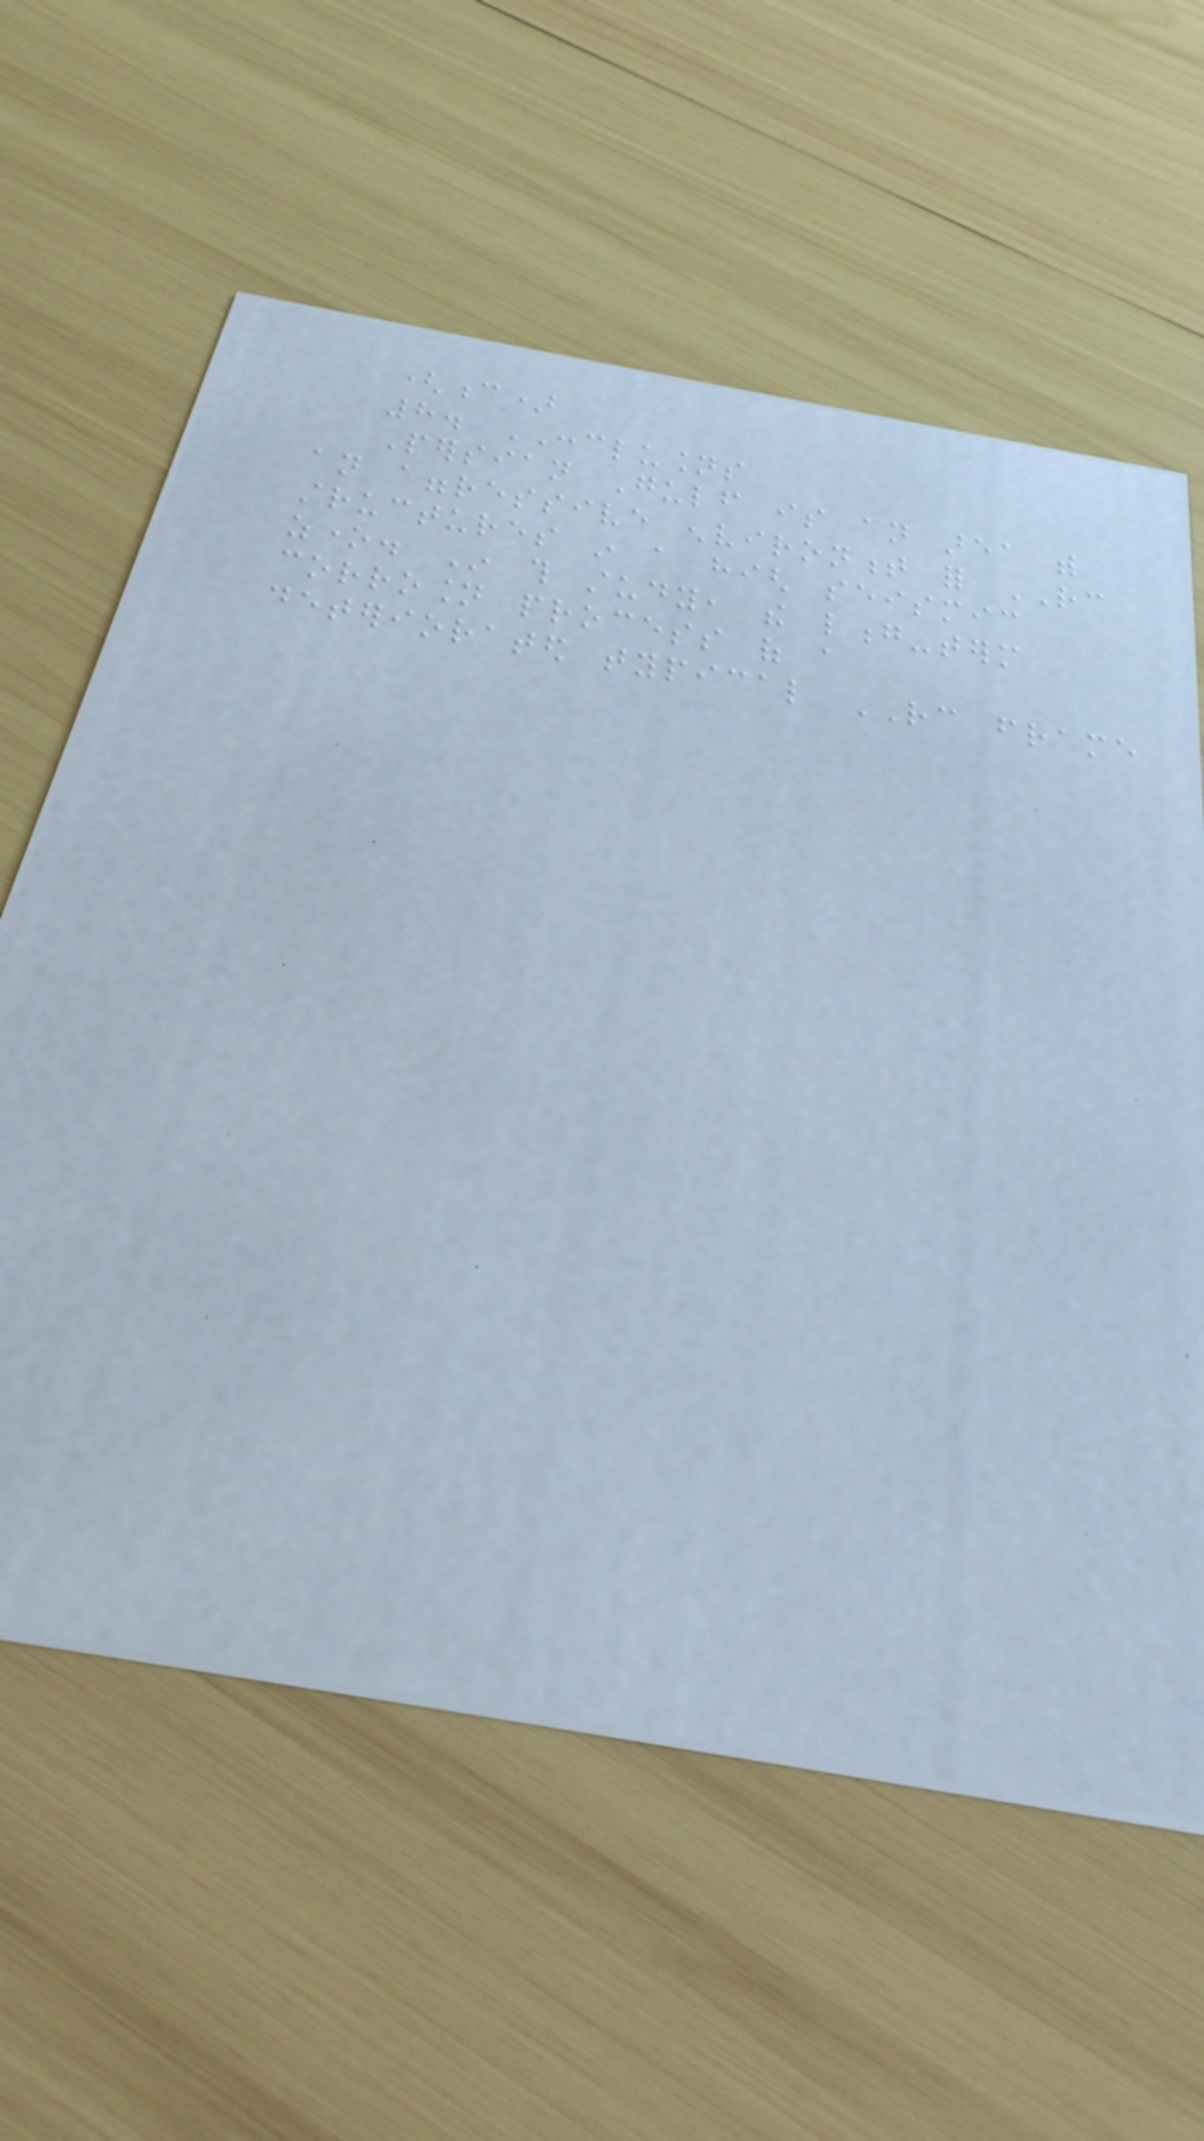(c)
8. CONCLUSIONS
Persian Gulf is an area with
an aggressive environment for RC
structures in a high seismic
zone. In this study, the long-term
corrosion process of a
deteriorated typical RC frame
